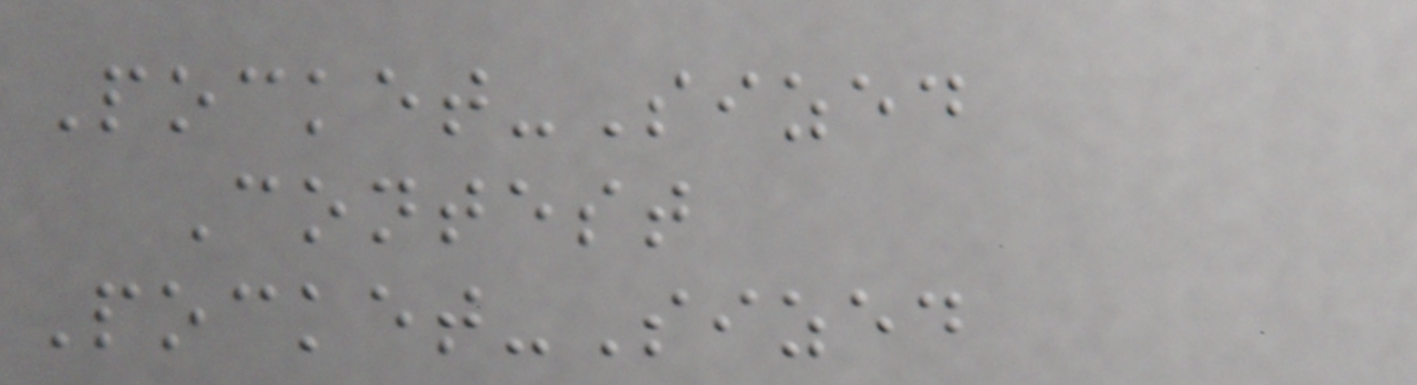Pocket-Sized
Contest
Pocket-Sized
